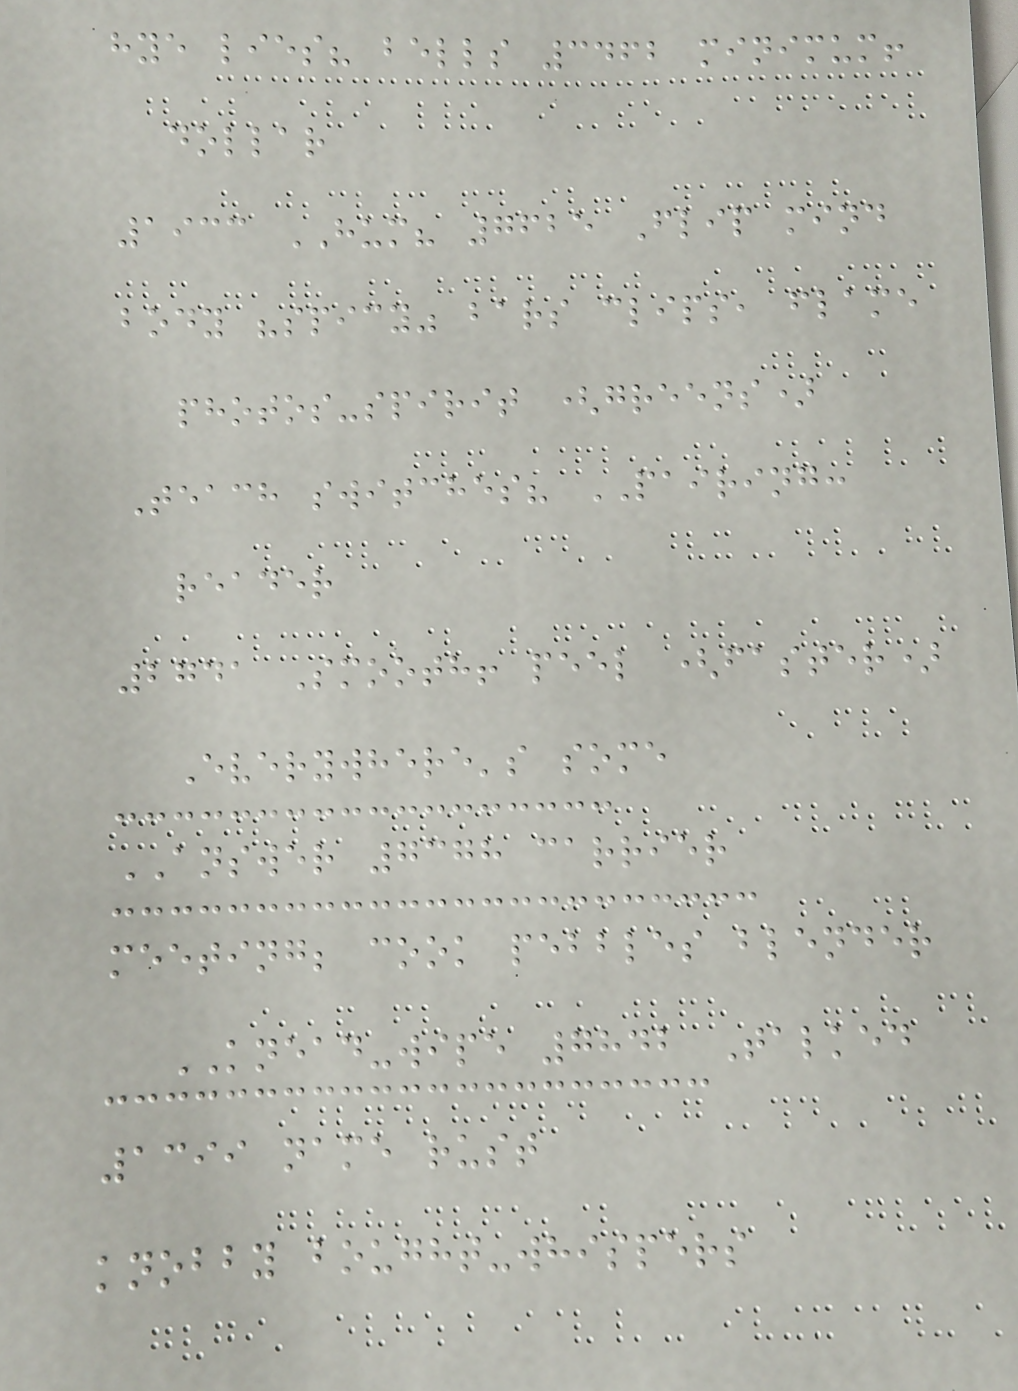hye lies? bells 3462 minimum!
dollar
1933 HUM? 7625 Flip mind
body "spicy" bars clips, flame
photos-spirit (greens)
Teach switches? PAIRING:
reader
2741 Smooth! peel (faster)
Everywhere's some
ANSWER 7378 carrier
meeting; cook pebbles blender
KNEAD-wipe 7842 Talked
1399 name rust
knobby bought-whispers
